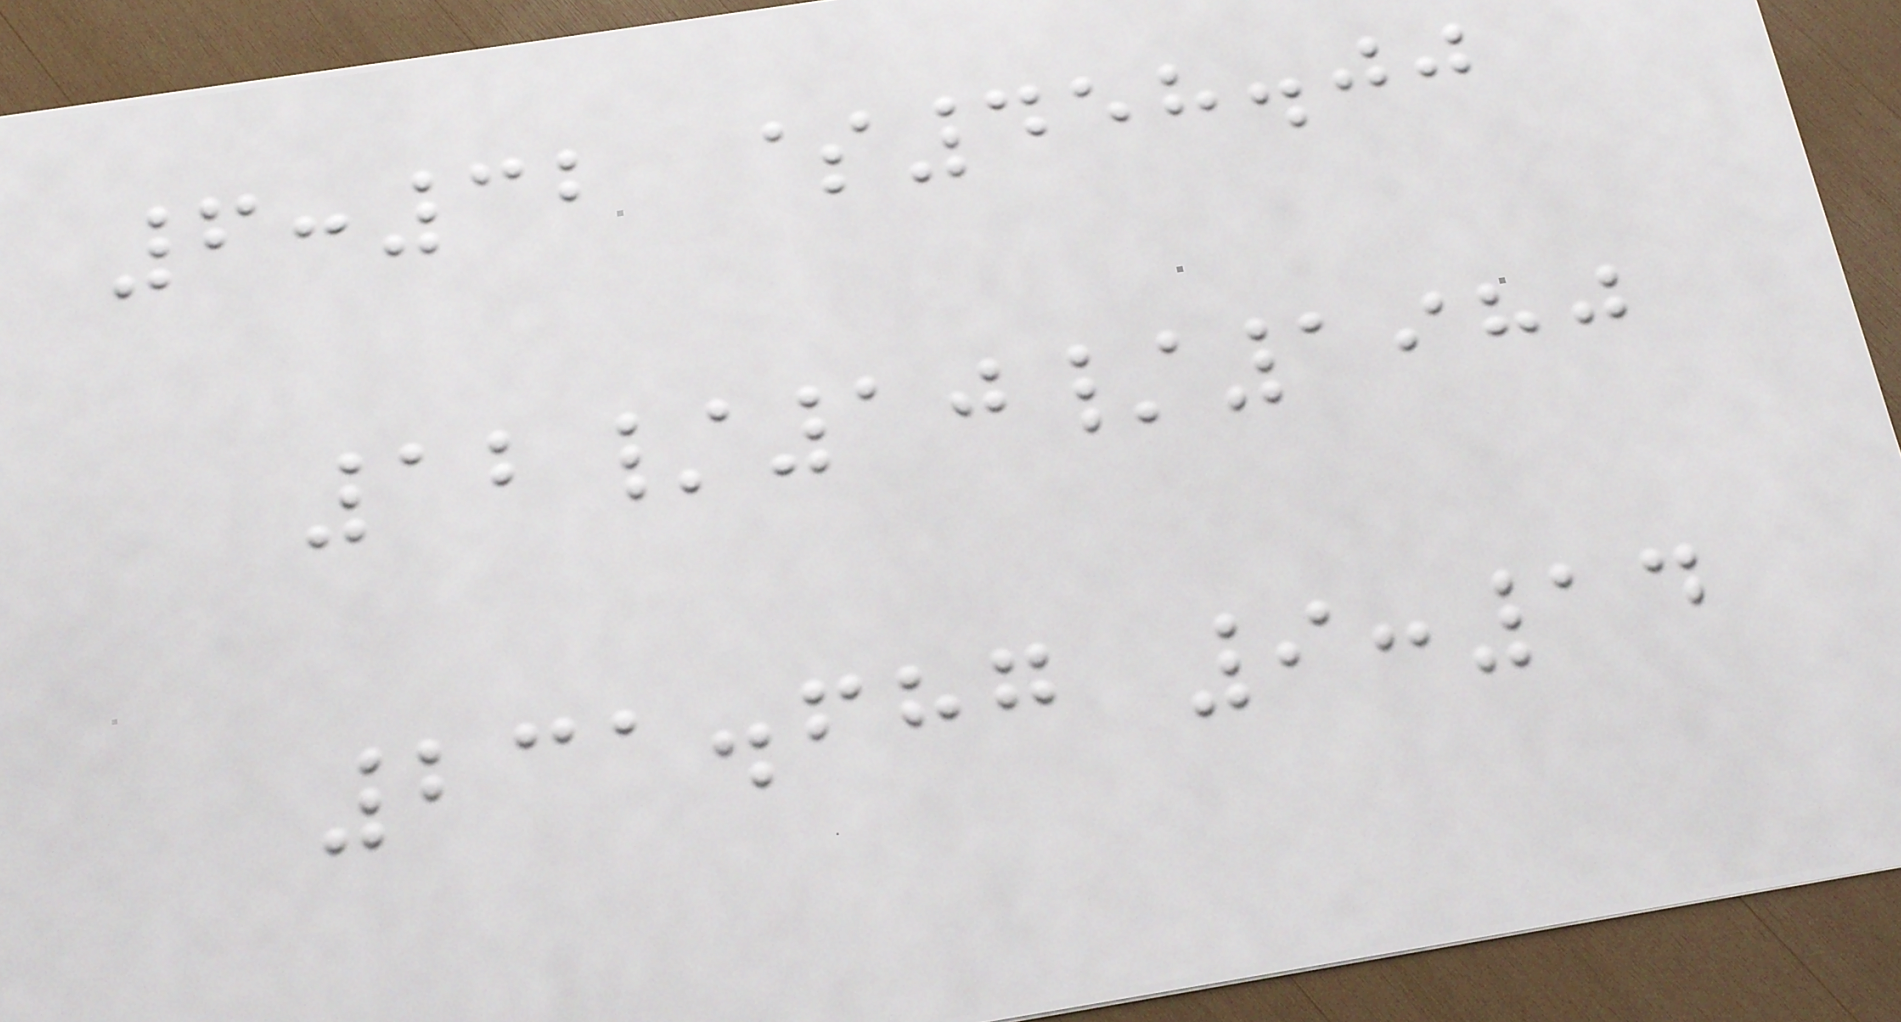6:32 $458.00
12/10/1980
231.687 9:14
